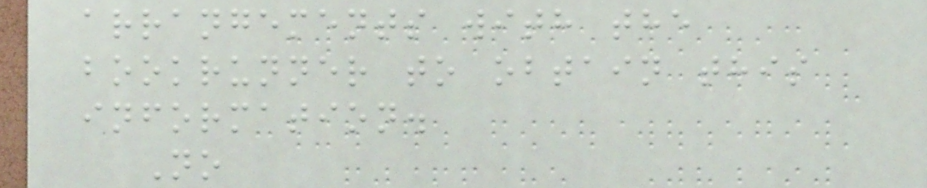arrangements with the
bookrunner to obtain this
information.
No
